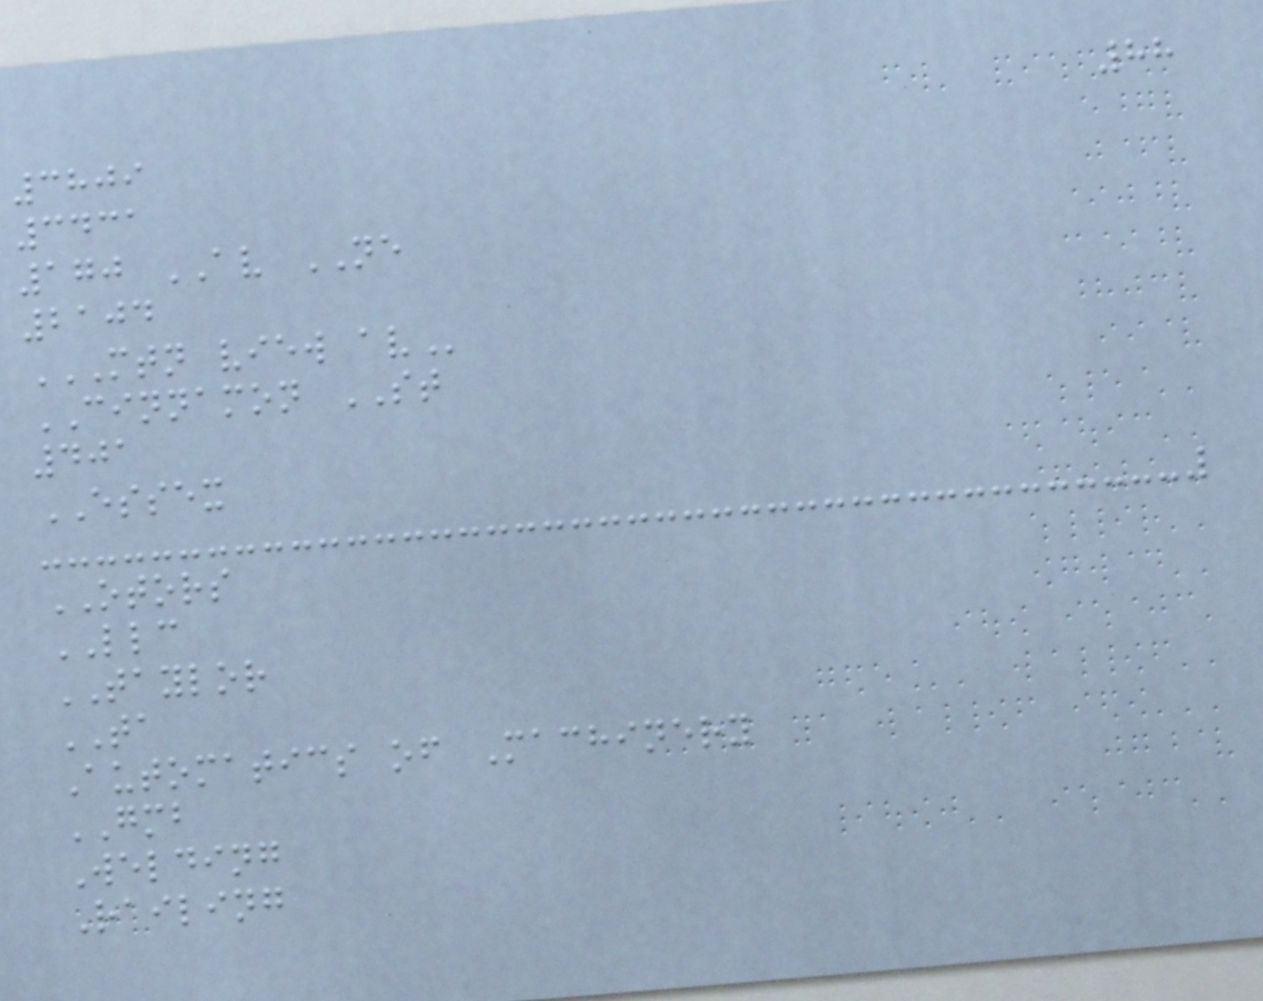88
3809
3431
170 AV NE
2104
MTN VIEW AV
CINNAMON ST
401
ESSEX
OTORS
LLC
TAYLOR
TA
Automatics of Machinery
GMB
Welding
Railing
